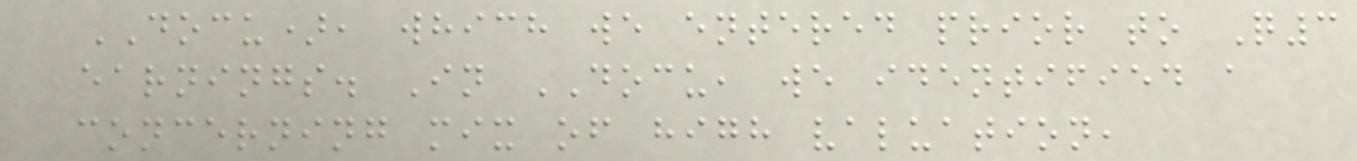DOCU), which we entered prior to Q3
earnings. In DOCU, we identified a
concerning mix of high valuation,
